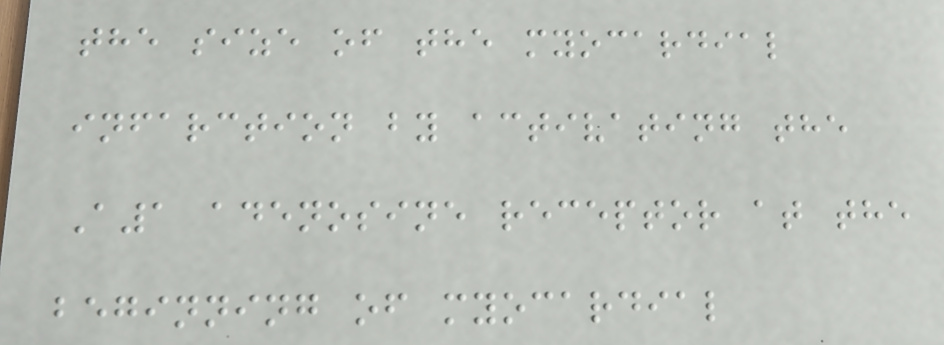the size of the myocardial
infarction by activating the
A1 adenosine receptor at the
beginning of myocardial
